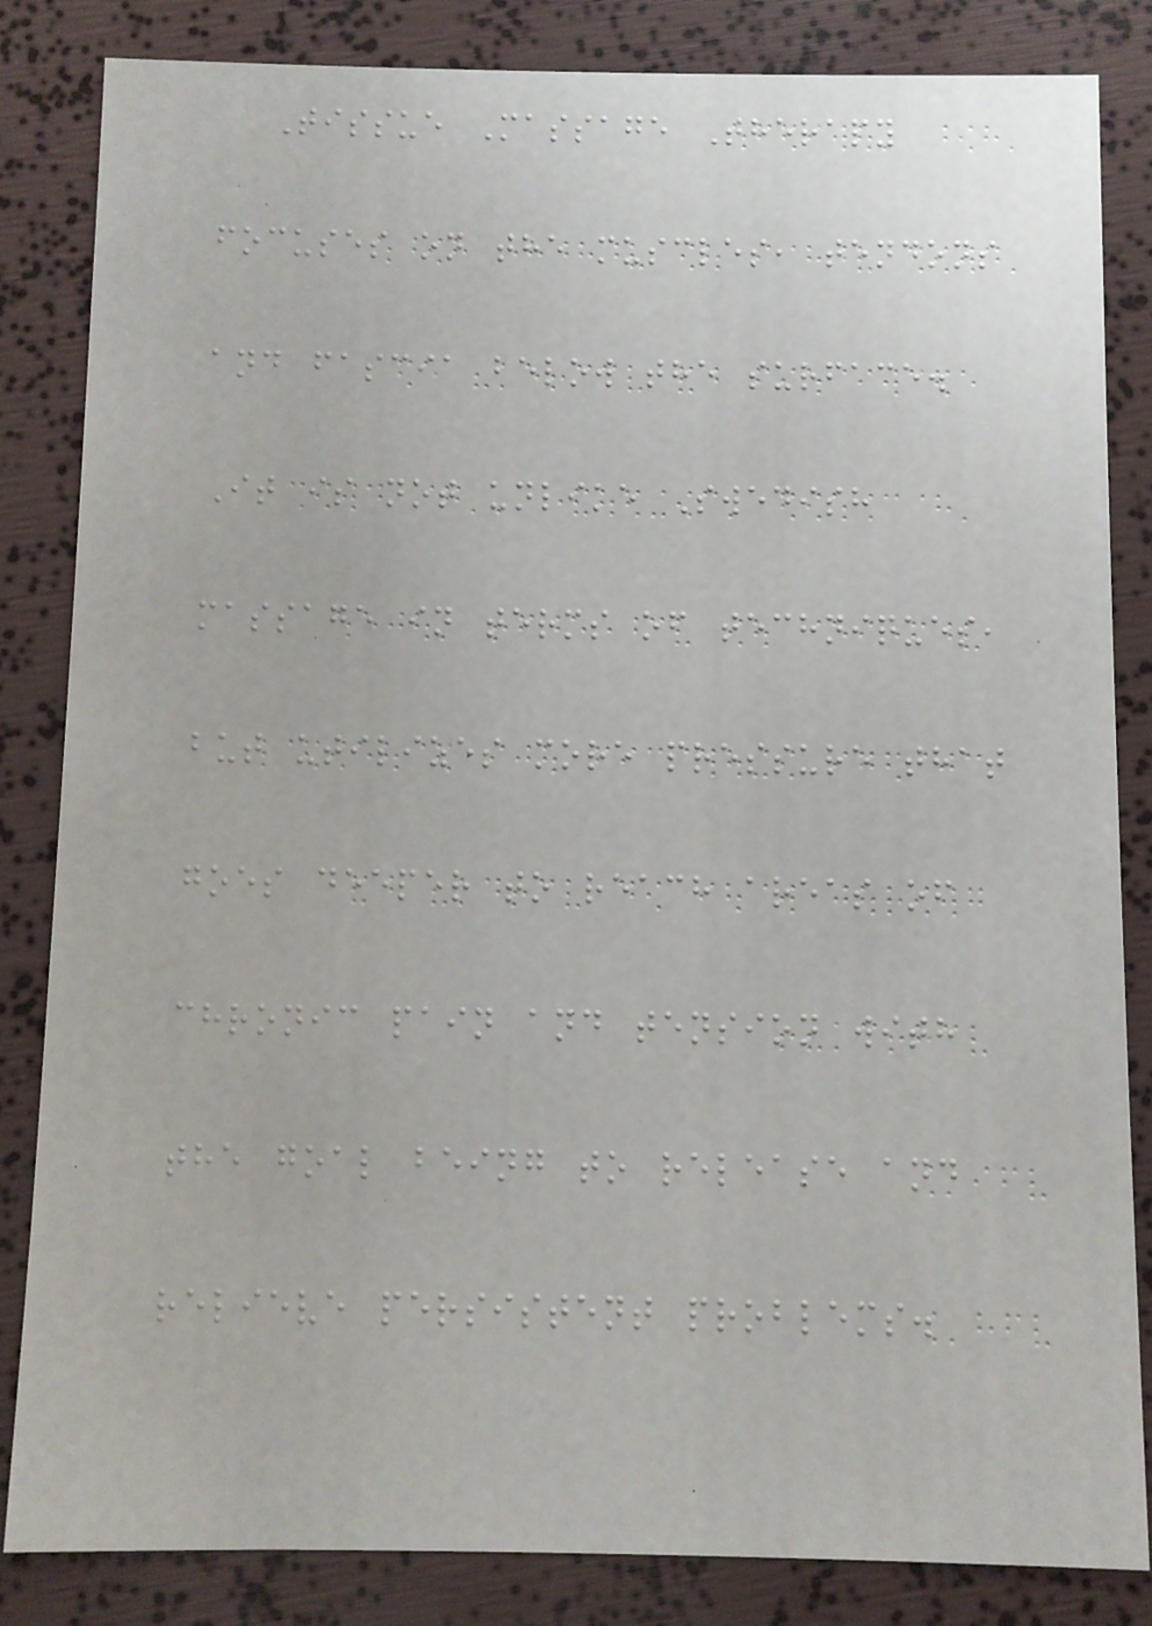Tissue Massage Therapy
focuses on the muscles, tendons
and fascia below the surface.
It is not unlike Swedish
massage in terms of techniques,
but utilizes more pressure that
goes deeper to reach areas of
chronic pain and tension with
the goal being to release and
relieve persistent problems.
